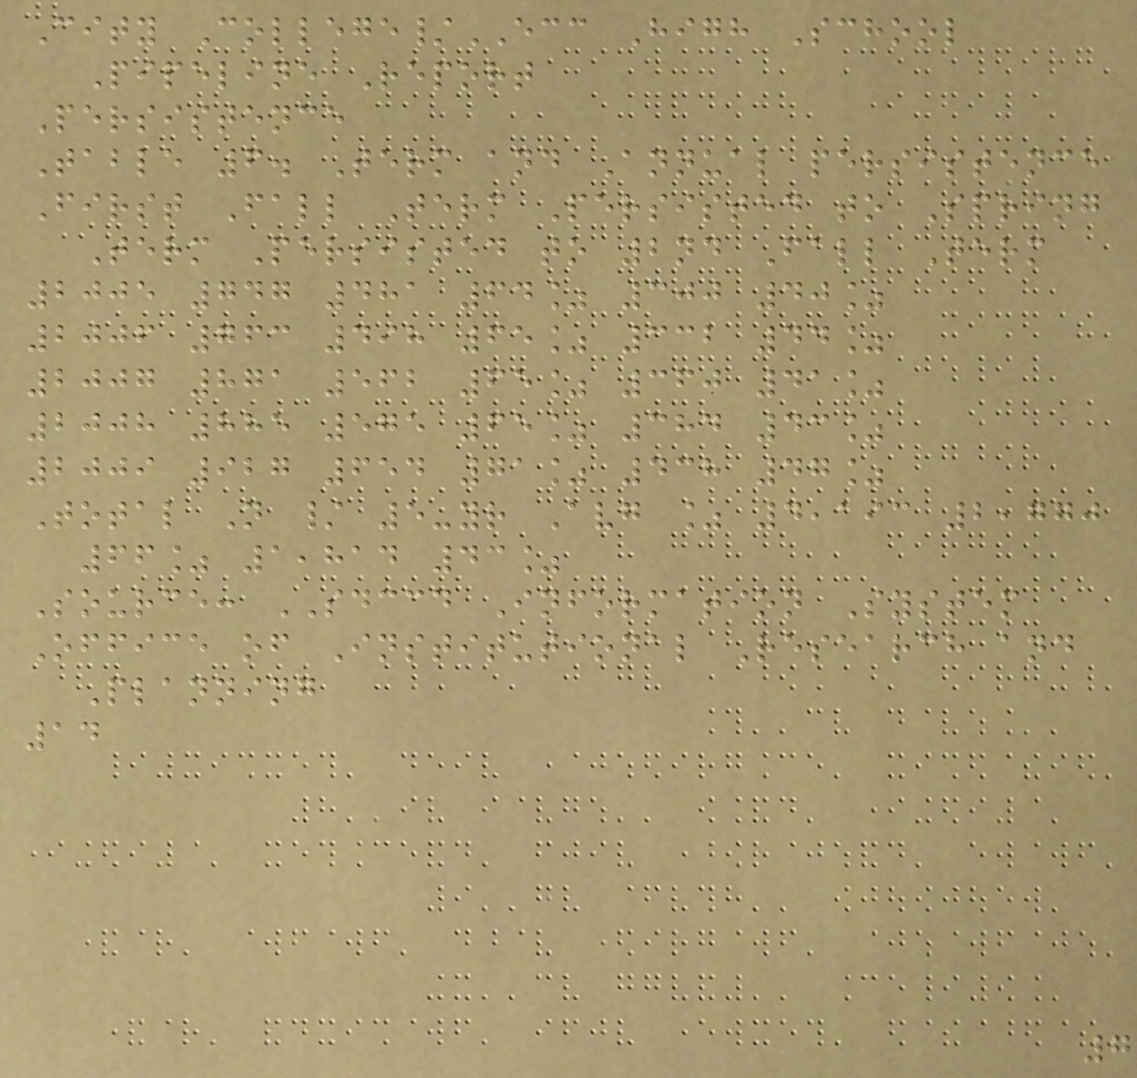City College/ECC High School
Pipeline Report
Persistence
Table 6. Term and Annual persistence
First Fall Term Persisted to Spring
Term Persisted to 2nd Fall Term
2005 747 481 64% 300 40%
2006 763 498 65% 332 44%
2007 871 562 65% 360 41%
2008 885 575 65% 384 43%
2009 927 654 71% 438 47%
Total N / 5-yr Avg % 4,193 2,770
66% 1,814 43%
Source: SDCCD Information System
Office of Institutional Research and
Planning
14
7
